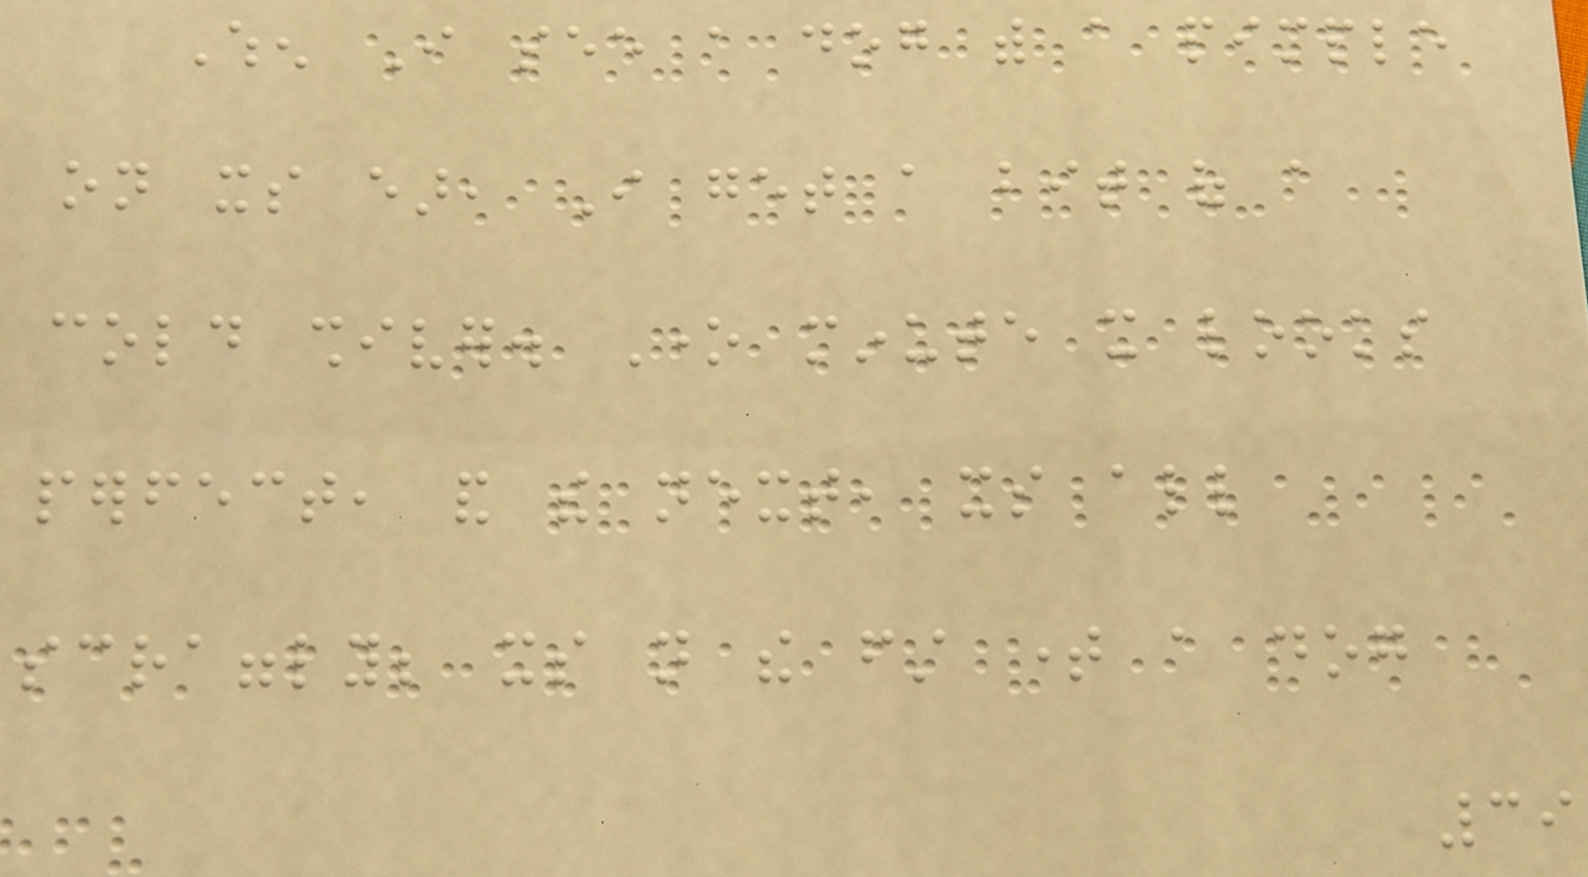When I see a dog with a pimple
on its ear, I get a bit of a
cold shiver. One minute it looks
perfect, and the next, its all
scraggly; its not the first time a dog
39
